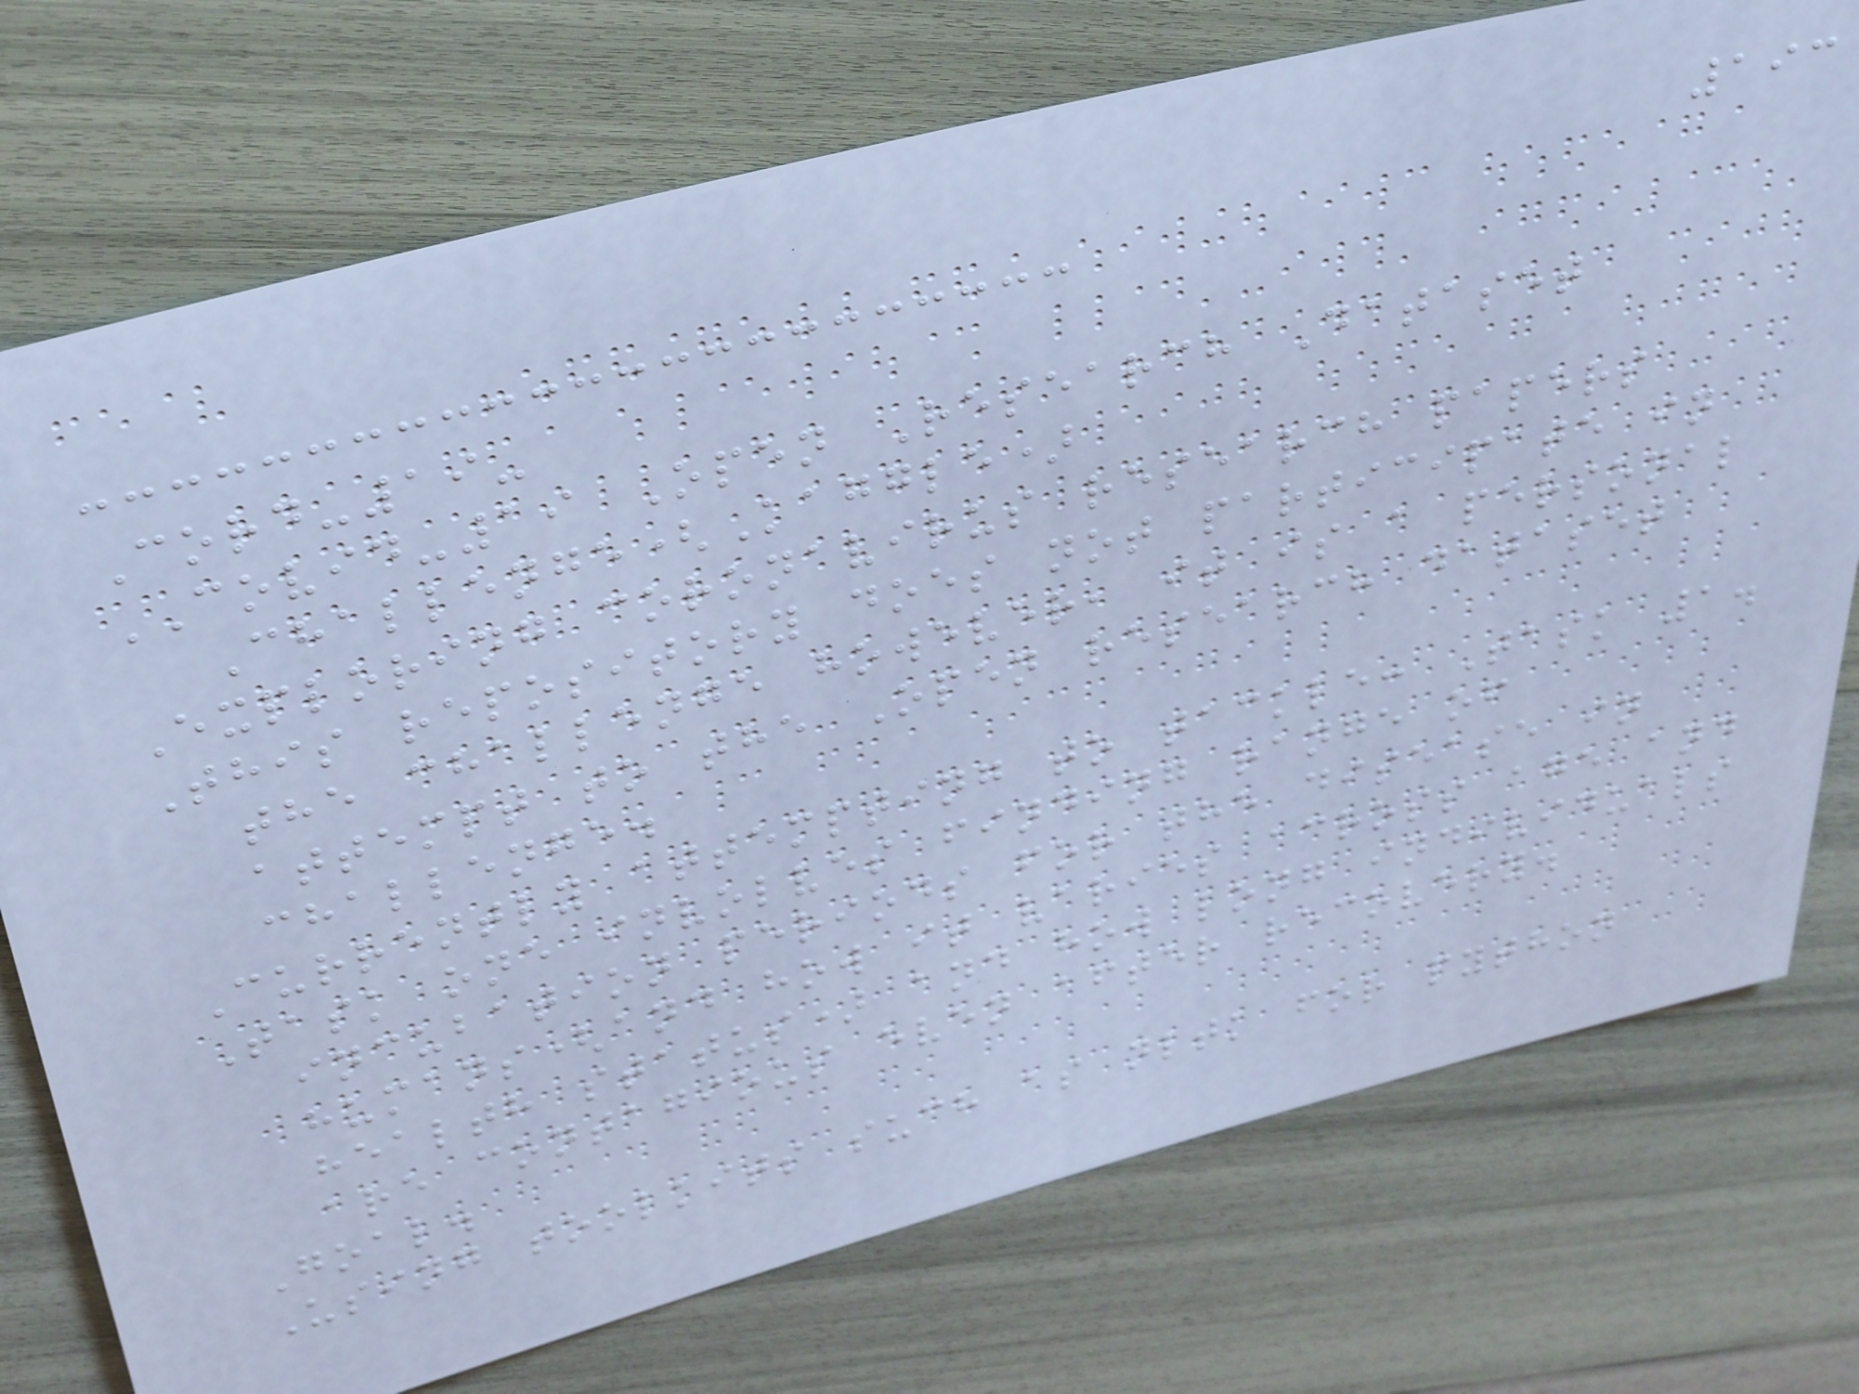193
Cord-19-
COVID-19 Open Research Dataset
Challenge(Kaggle)
Exploring coronavirus research papers
This repository does not participate in
the challenge however, it is a personal
attempt to the Open research dataset
challenge.
Currently attempting to tackle: Task 1.
Task one involves finding range of
incubation periods for the disease in
humans(and how it varies across age and
health status) and how long individuals
are contagious even after recovery.
Goal.
Using toolkits such as nltk for python
